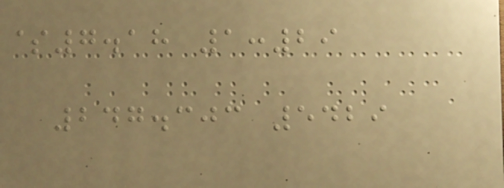$7.18 1:29
247.303 5429
